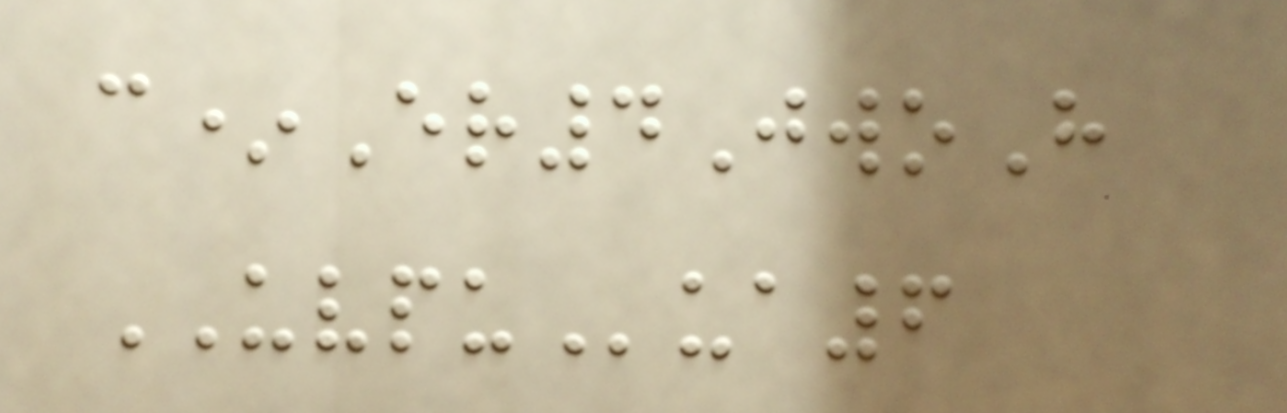c*Er4JwoH
UVPUua6
